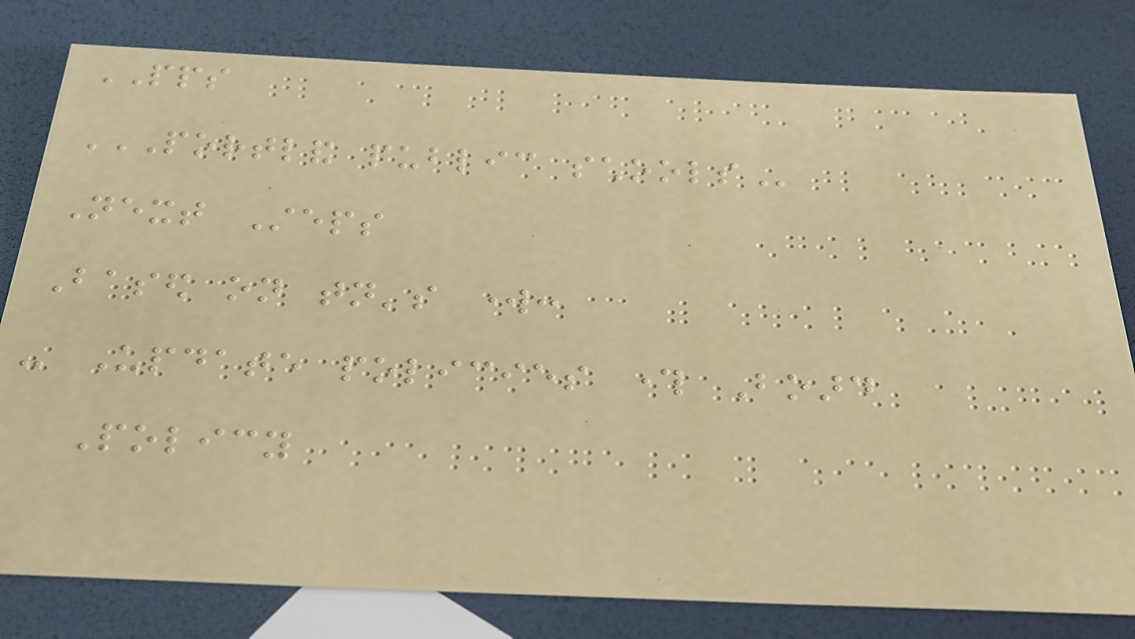PPS
PORTLAND PUBLIC SCHOOLS
Next Steps
Based on tonight's work:
- Update policies through Board
Policy
